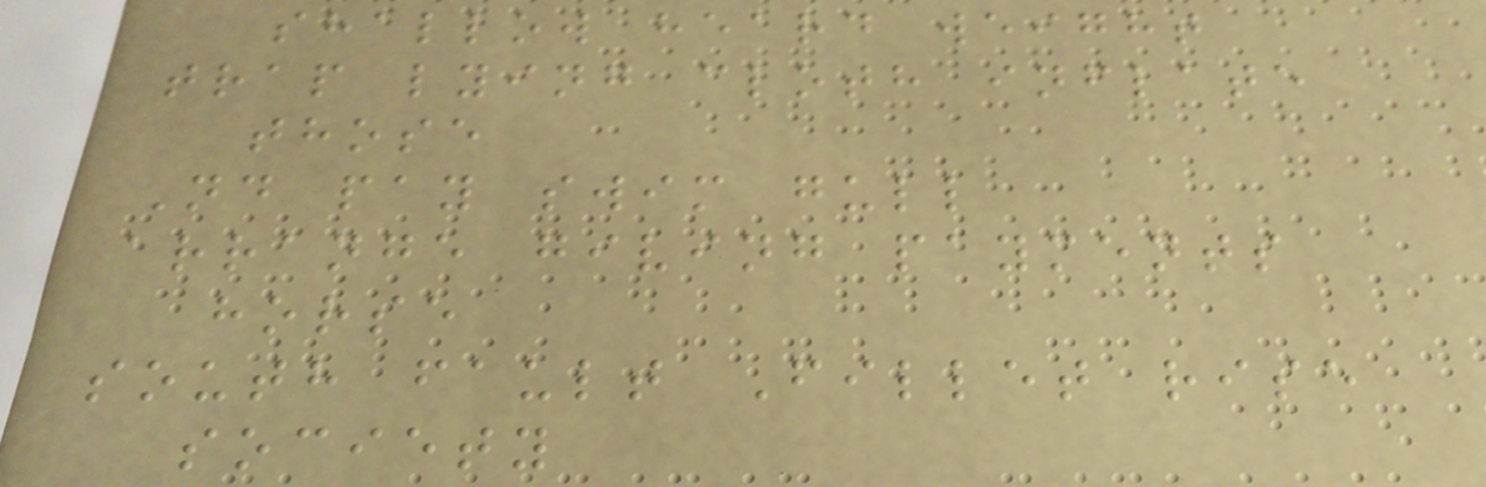shallow heard weight
trap lying cloth inflate
those
Nd pay swim gull
arrange giving payments
horse
south fault Fillet rise
society
